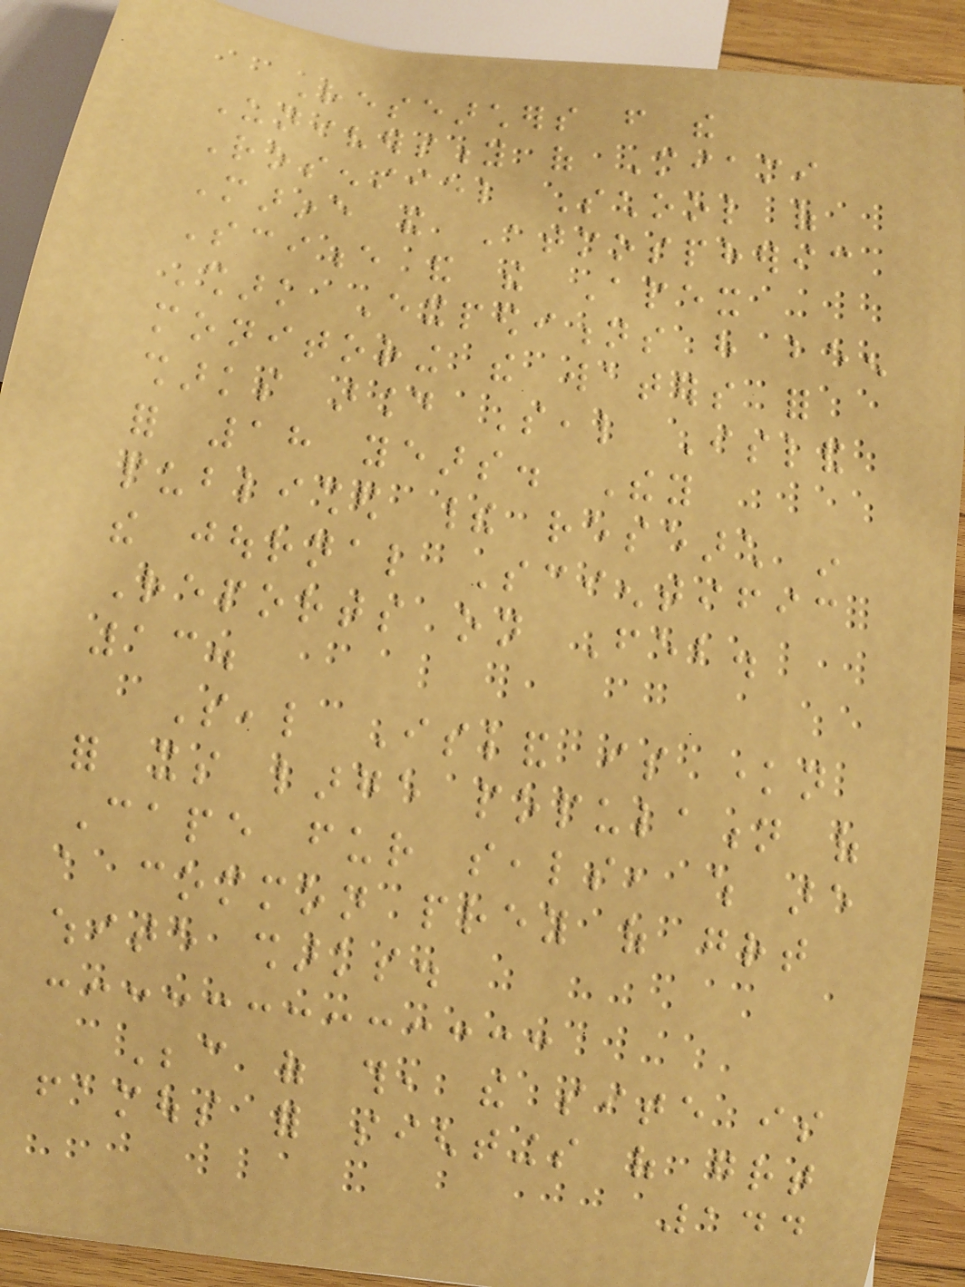Researchers from the
University of Miami
Rosenstiel School of
Marine and Atmospheric
Science and the Apex
Shark Expeditions have been
monitoring the waters for
sharks around Seal Island
for 18 years. They
published their research in
the journal Scientific
Reports on Feb.
13.
Seal Island is known
for its large population of
Cape fur seals, which are
a common prey of great
white sharks.
Because of this, the site is
famous for sightings of great
144
